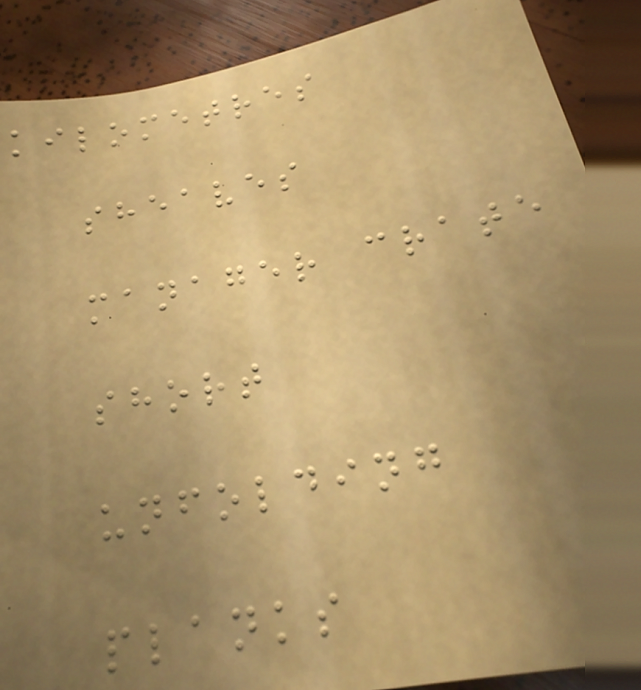kilometres
sheaves
manager crate
short
unfolding
planks
